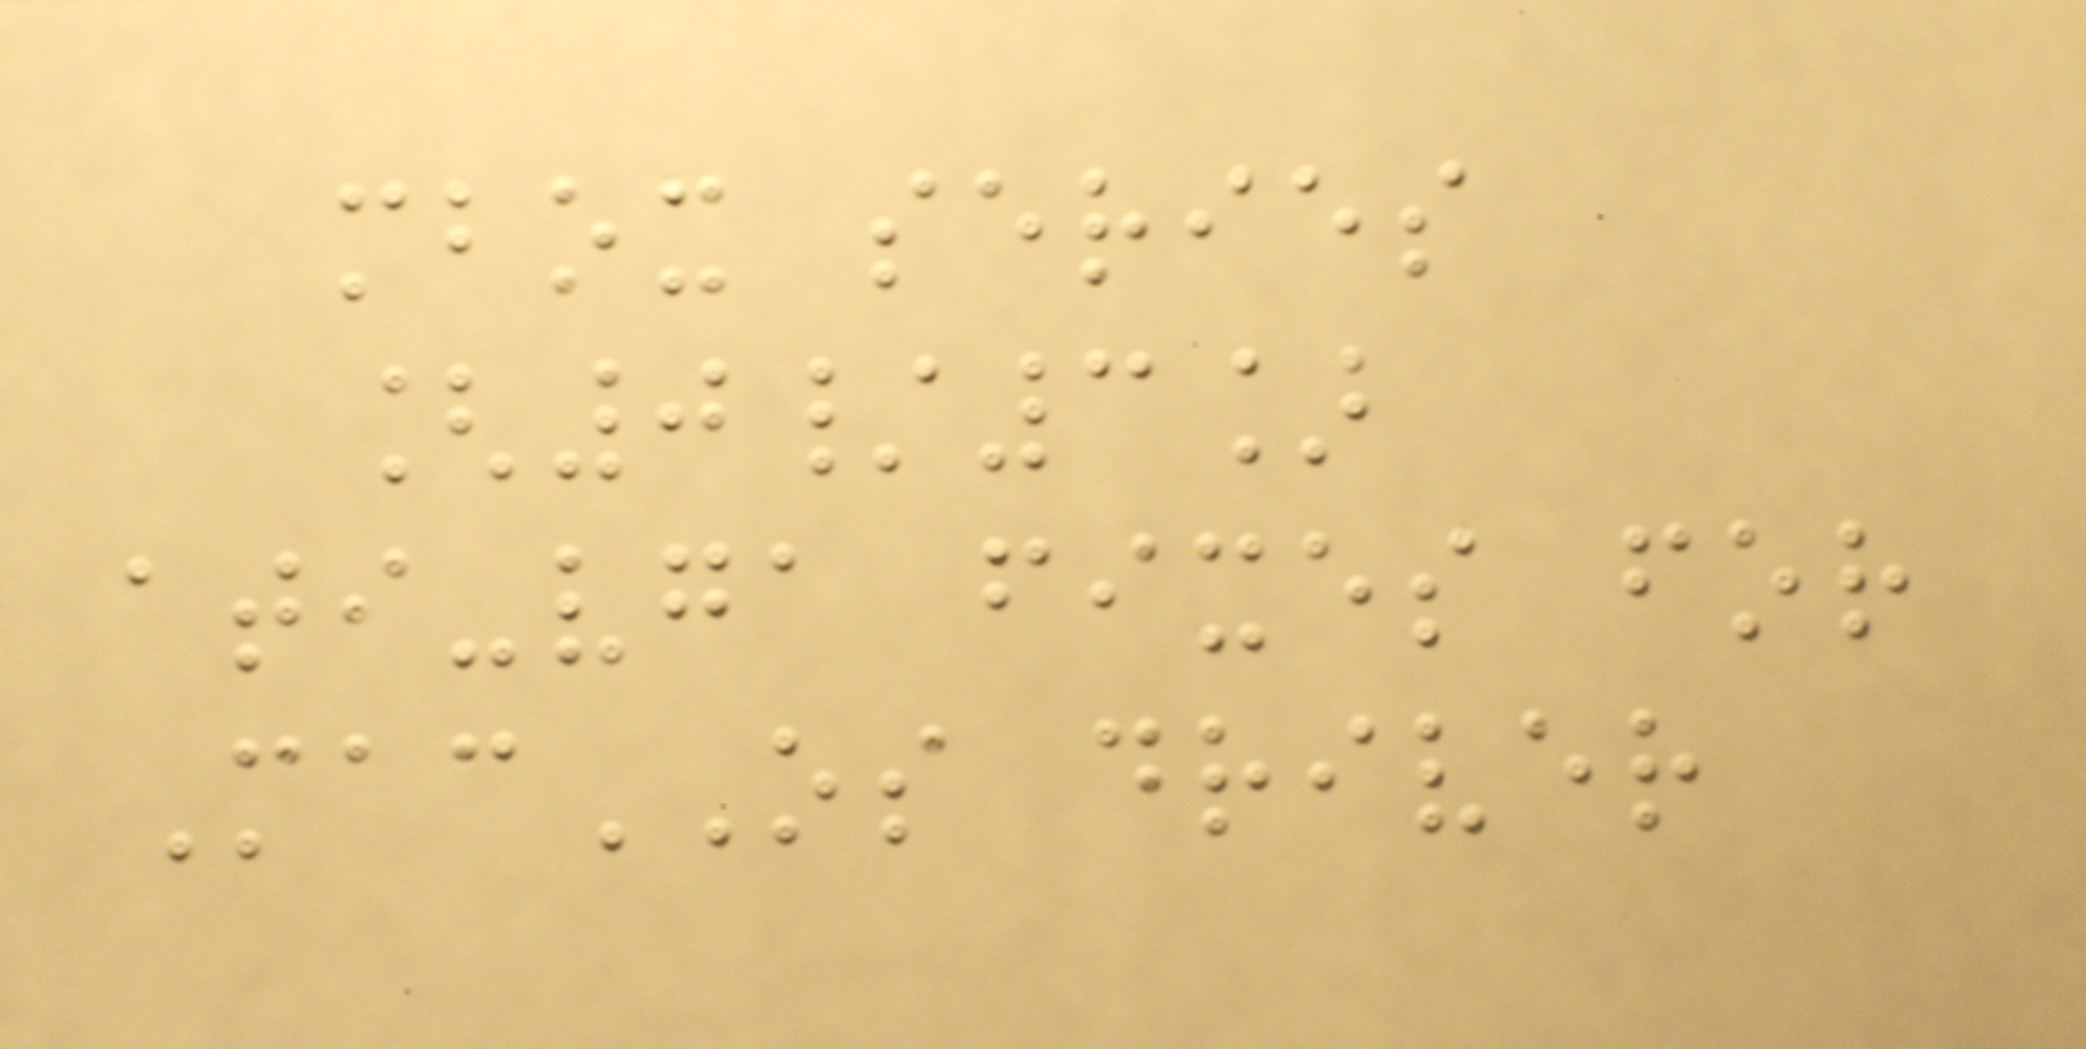mbox series
[0/3]
ati-vga fixes for
MacOS driver
